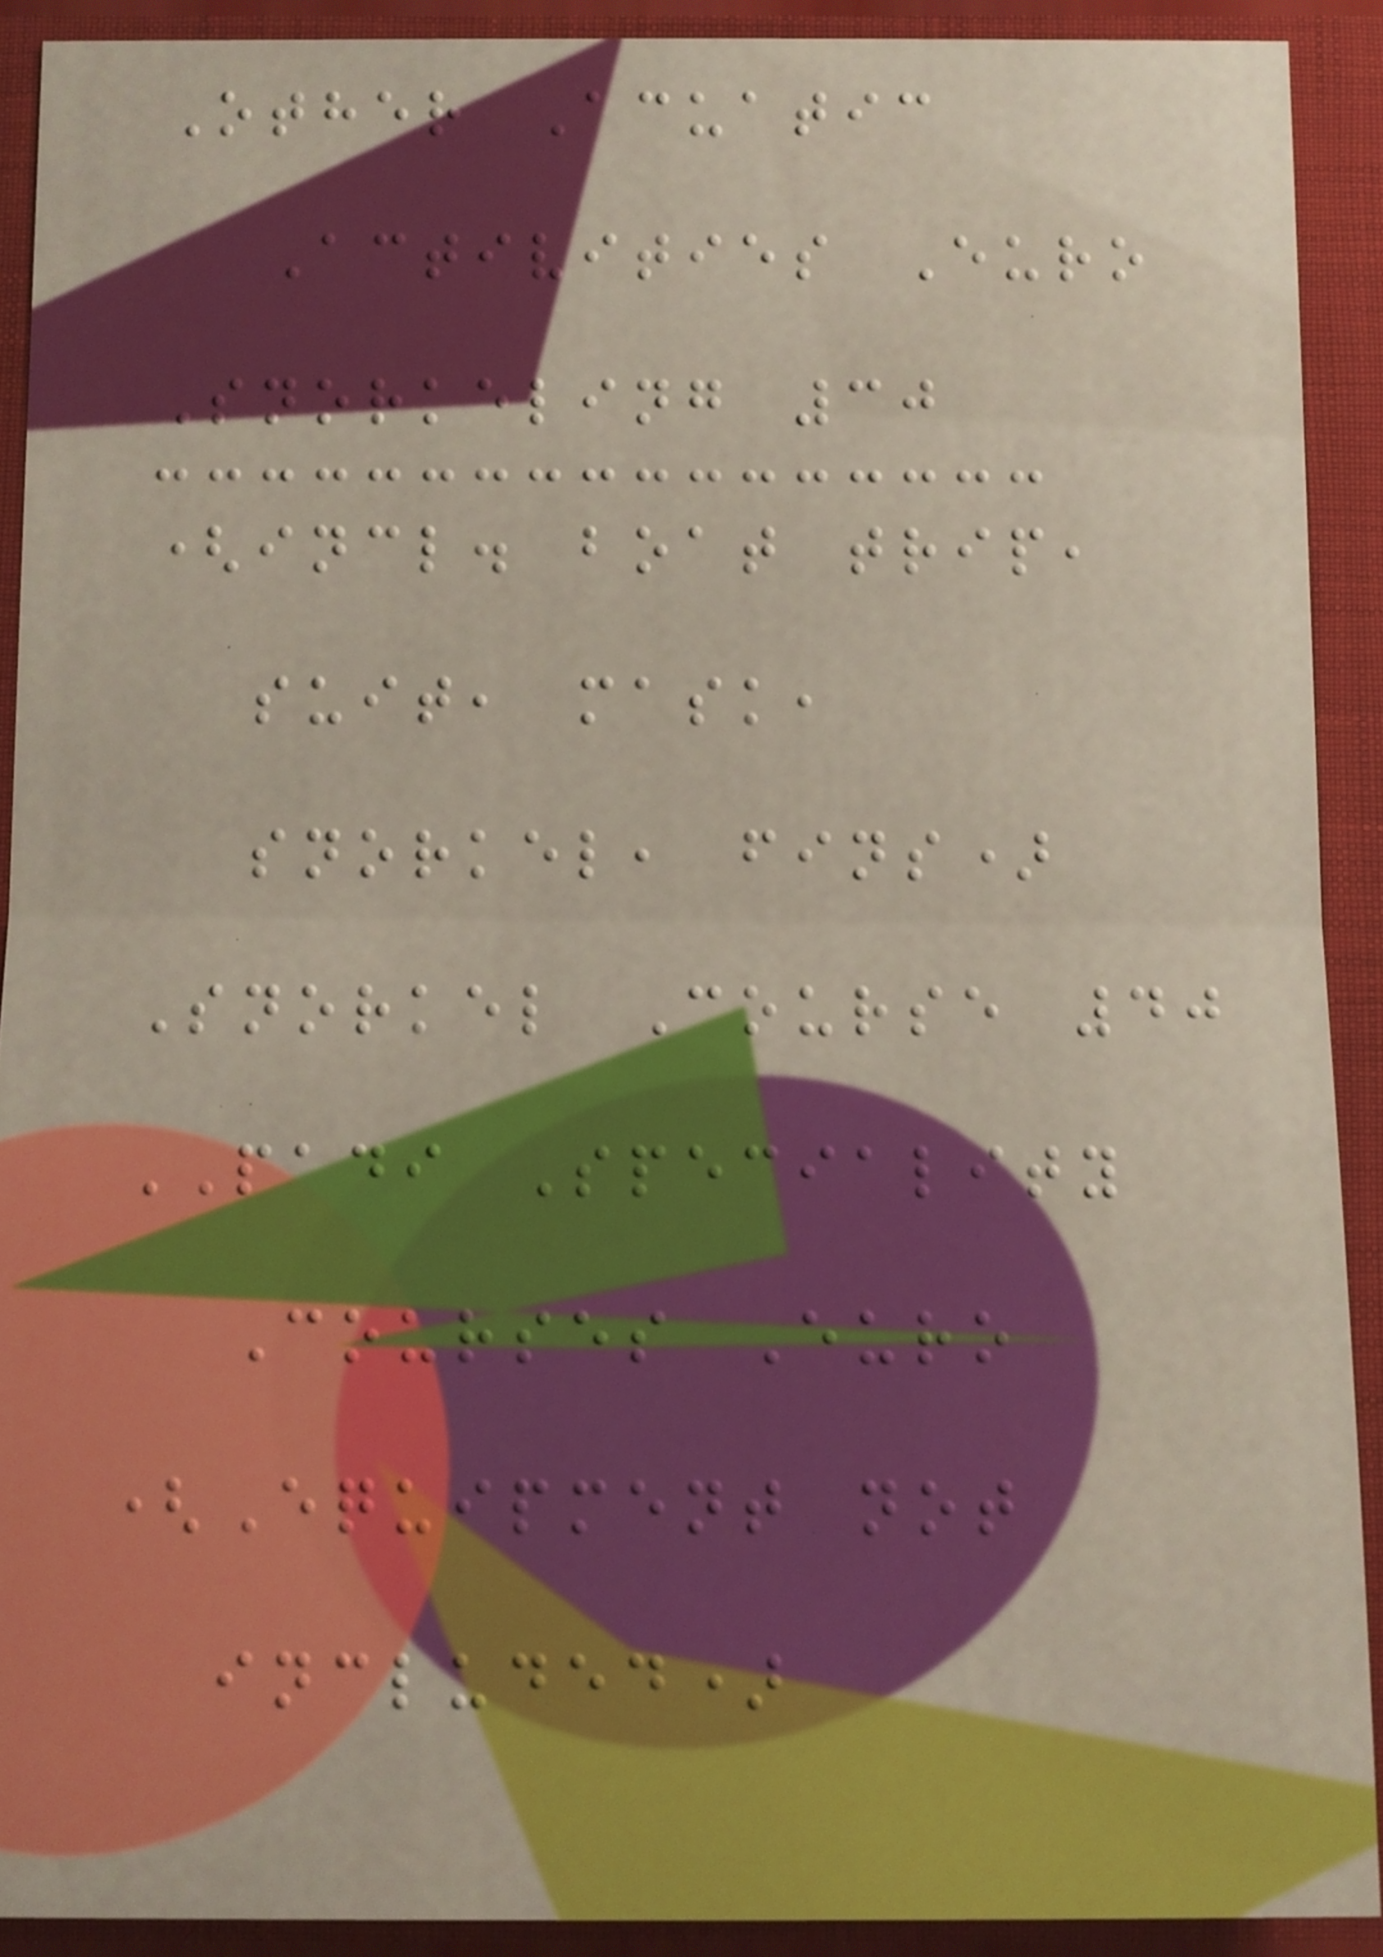Other Acuatic
Activities Euro
Snorkeling 30
(incl. boat trip,
suit, mask,
snorkel, fins)
Snorkel Course 40
PADI Speciality
Courses Euro
(Equipment not
included)
